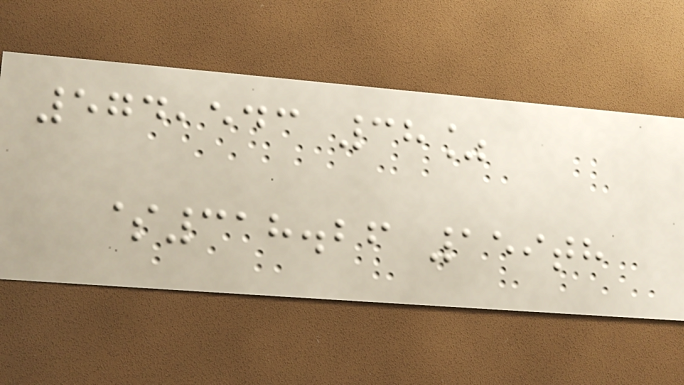574,543 38%
$318.26 159th
